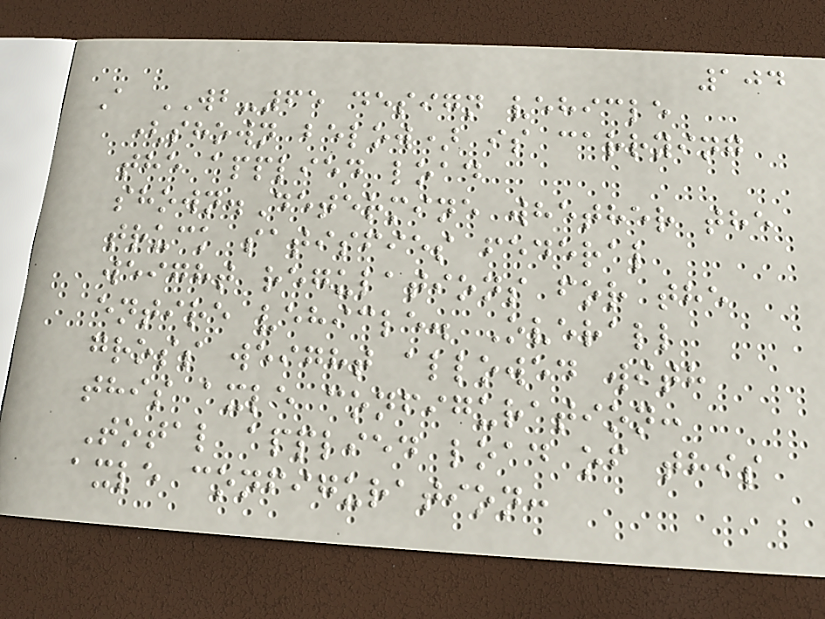104
A WB-65 design vehicle
(shown below) is carrying
the applied load
shown.Determine whether the
truck satisfies federal
weight regulations for the
entire vehicle. Overall
gross weight allowed with
this axle configuration:
Total applied load of this
axle configuration:
